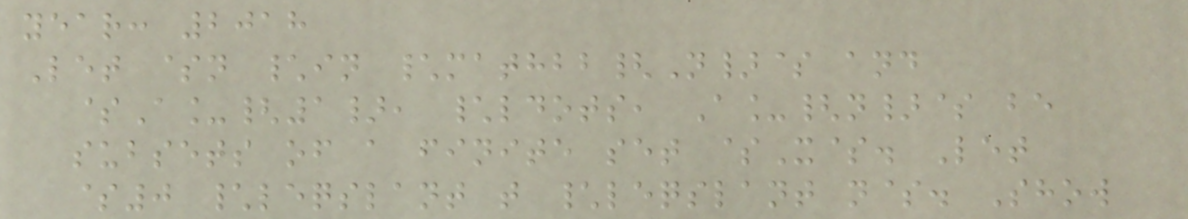year: 2018
Let $n \in \mathbb{N}$ and
$A_{1}, \ldots, A_{n}$ be
subsets of a finite set $X$. Let
$0 \leqslant t \leqslant n$. Show
